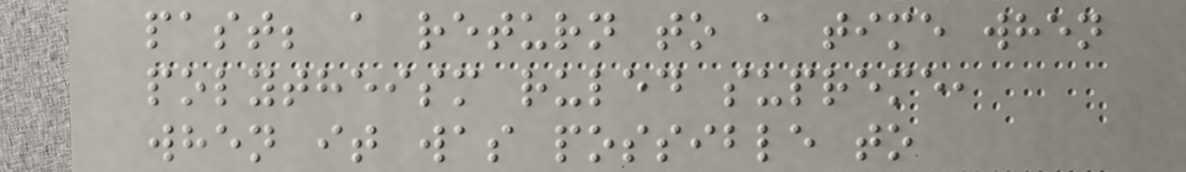past; a return to a time when
polytheism ruled supreme,
when it was possible to
